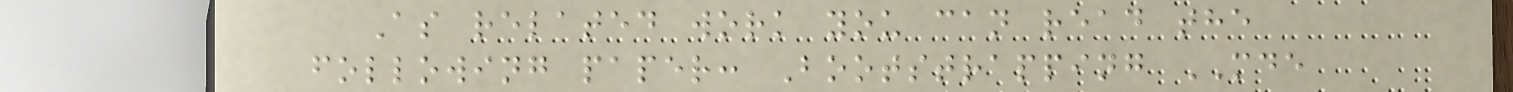As related work you can read the
following paper: Bootstrapping MDE
